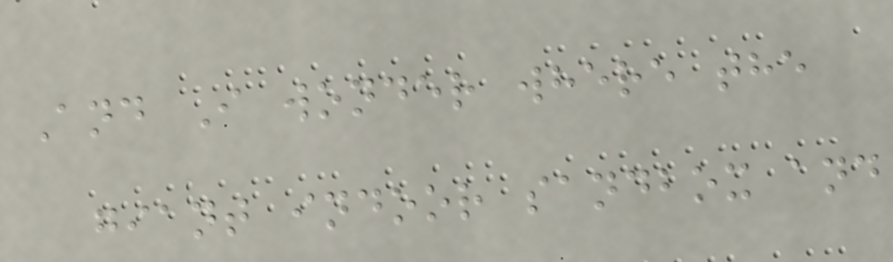And I wonder where the
giant indoor sandbox and
